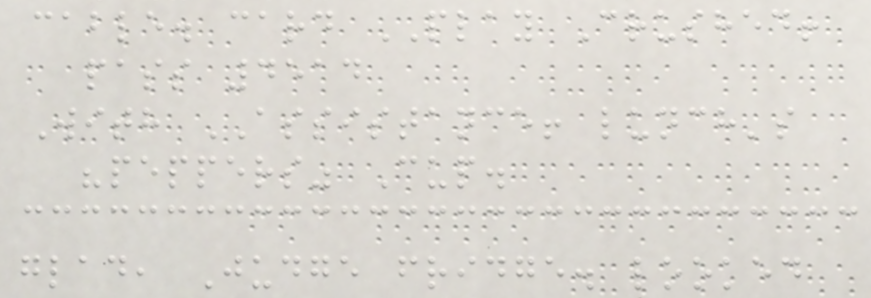cable. card PLAY Crushed!
pass 4514
With ASSISTANCE! lunch's
"peppers" Cup.
glad, Judge fridge. looked
